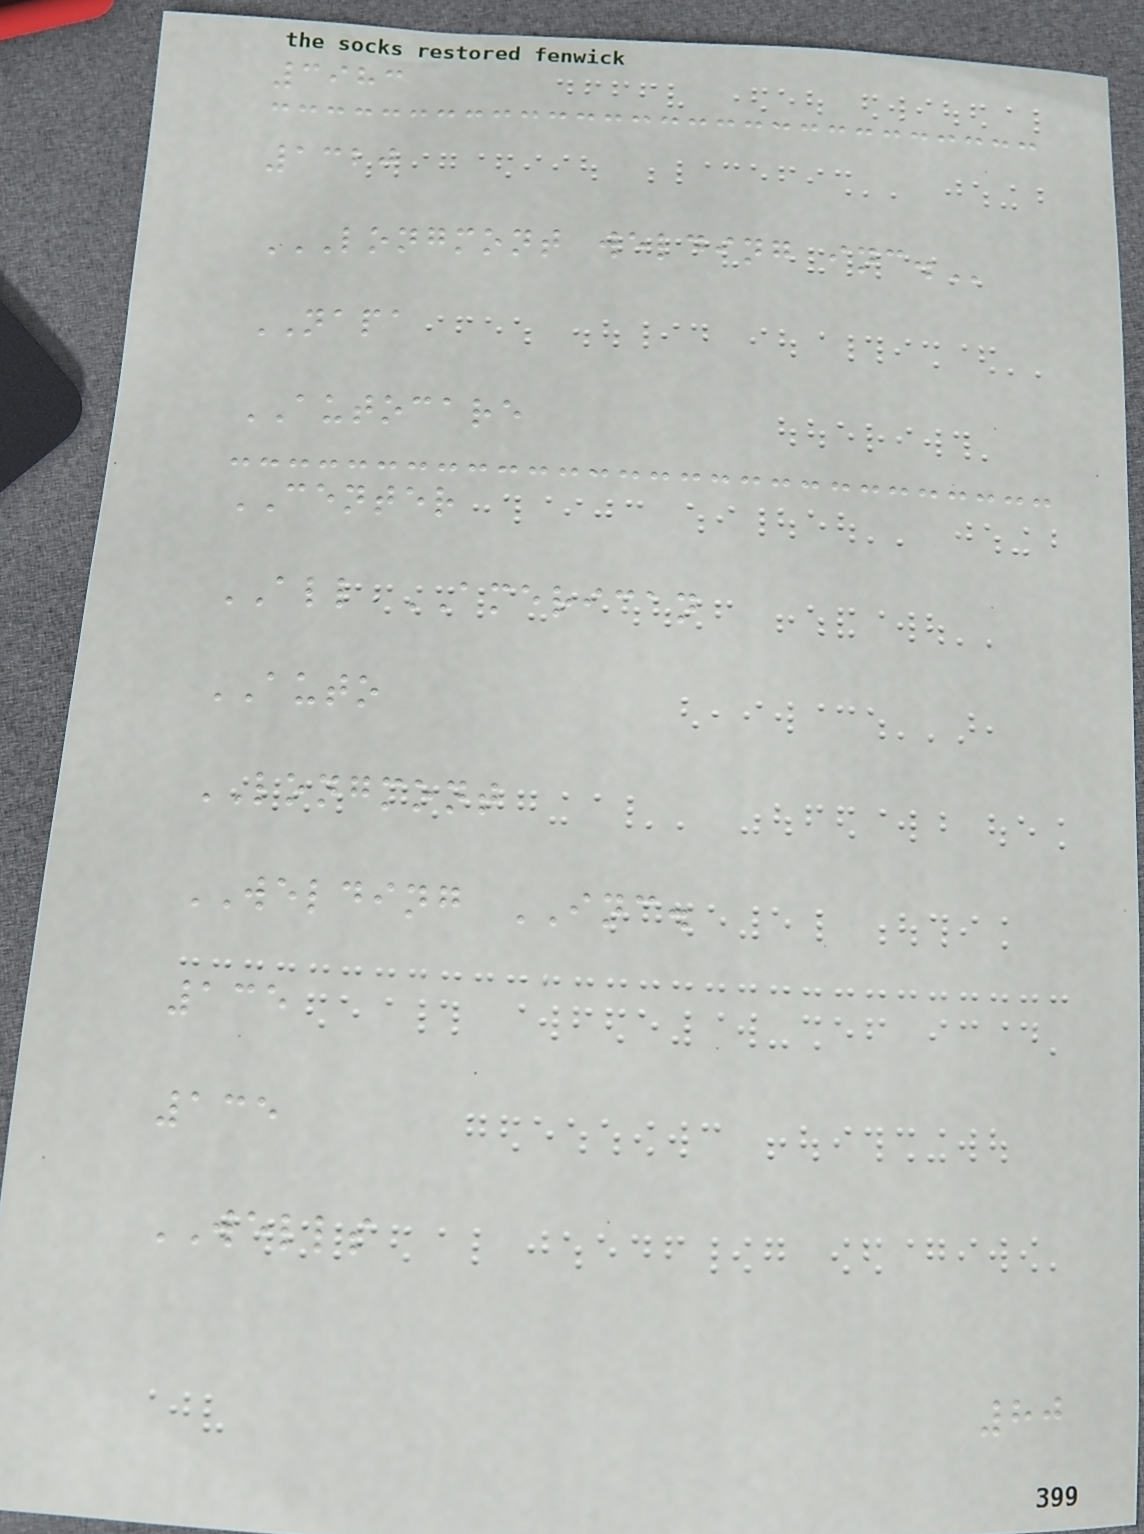3983
1320
LONGMONT WELDING INC.
NAPA
AUTOCARE
CENTER
ALL AMERICAN
AUTO
LONGMONT
WELDING INC.
135
135
WELLS
80
